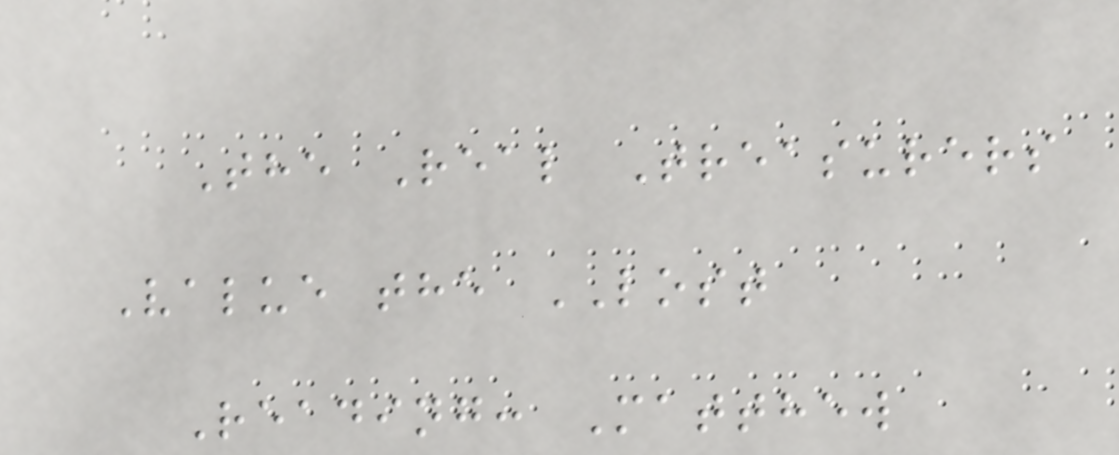The Real Treasurers
Value the LOST
Reading: Matthew
